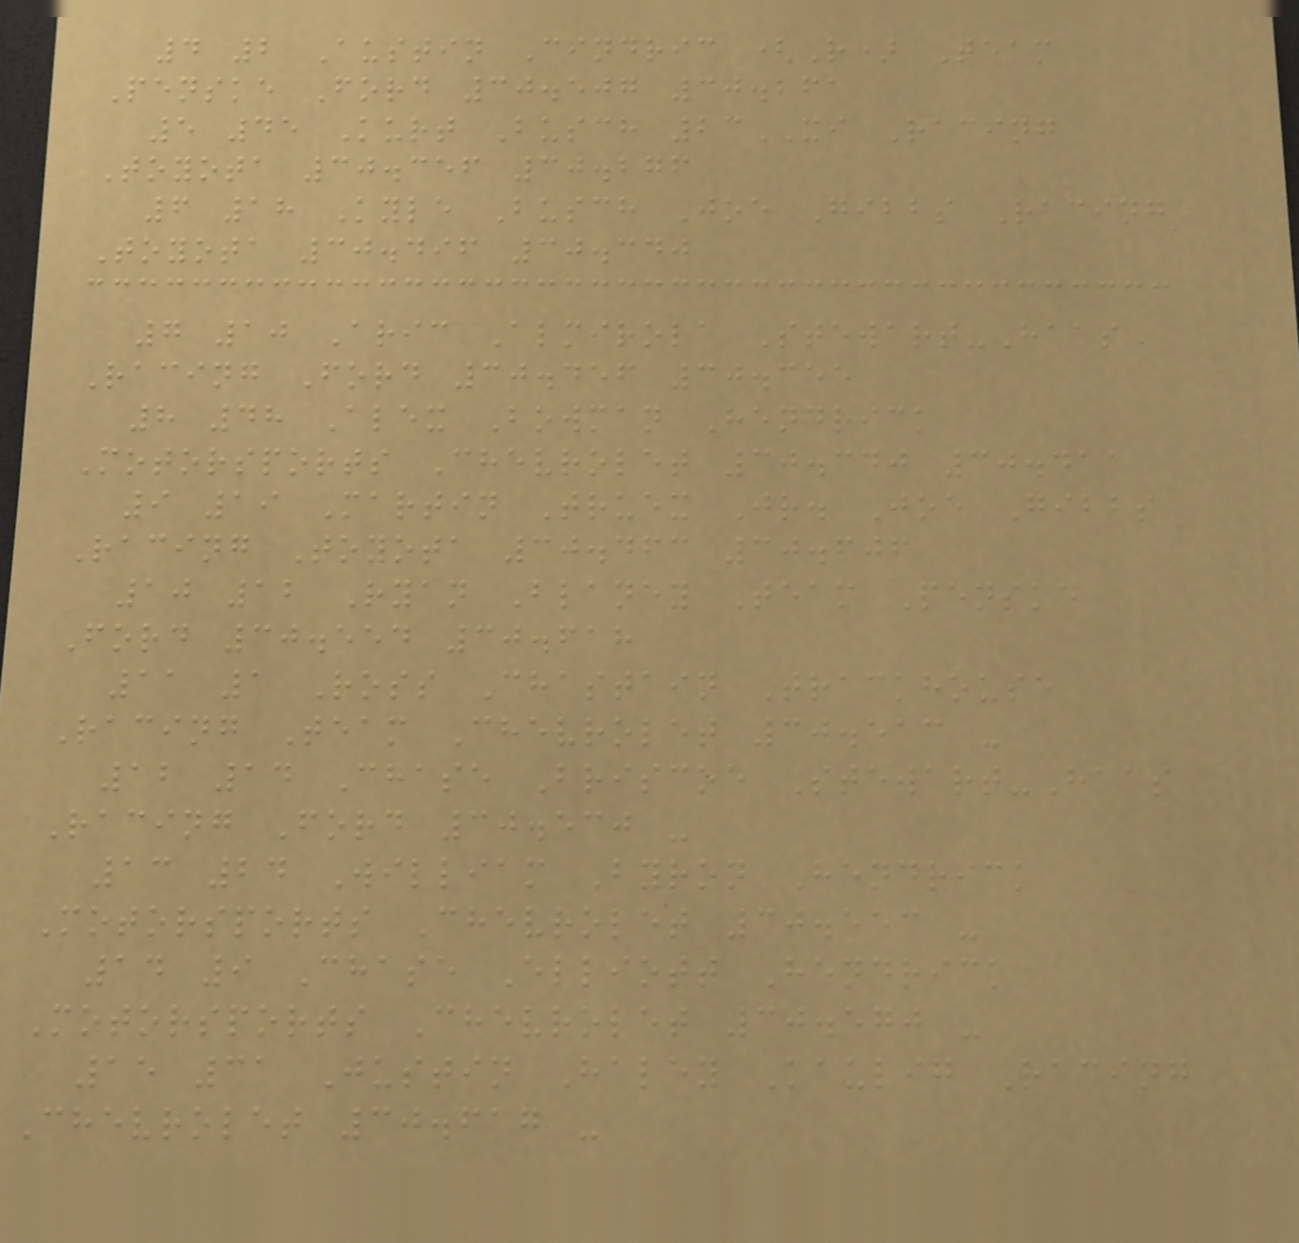4 2 Austin Cindric (R) Team
Penske Ford 30.507 30.261
5 45 Kurt Busch 23XI Racing
Toyota 30.356 30.276
6 18 Kyle Busch Joe Gibbs Racing
Toyota 30.496 30.340
7 10 Aric Almirola Stewart-Haas
Racing Ford 30.456 30.355
8 48 Alex Bowman Hendrick
Motorsports Chevrolet 30.340 30.411
9 19 Martin Truex Jr. Joe Gibbs
Racing Toyota 30.463 30.606
10 12 Ryan Blaney Team Penske
Ford 30.554 30.618
11 1 Ross Chastain Trackhouse
Racing Team Chevrolet 30.513 -
12 14 Chase Briscoe Stewart-Haas
Racing Ford 30.530 -
13 24 William Byron Hendrick
Motorsports Chevrolet 30.553 -
14 9 Chase Elliott Hendrick
Motorsports Chevrolet 30.570 -
15 31 Justin Haley Kaulig Racing
Chevrolet 30.617 -
